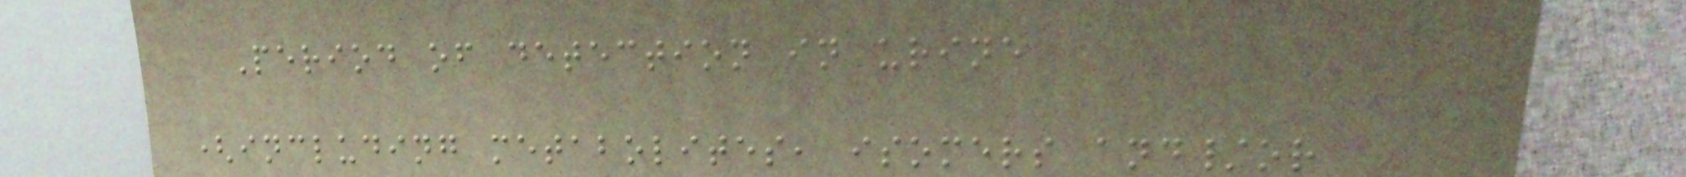Period of detection in urine
(including metabolites, isomers and/or
